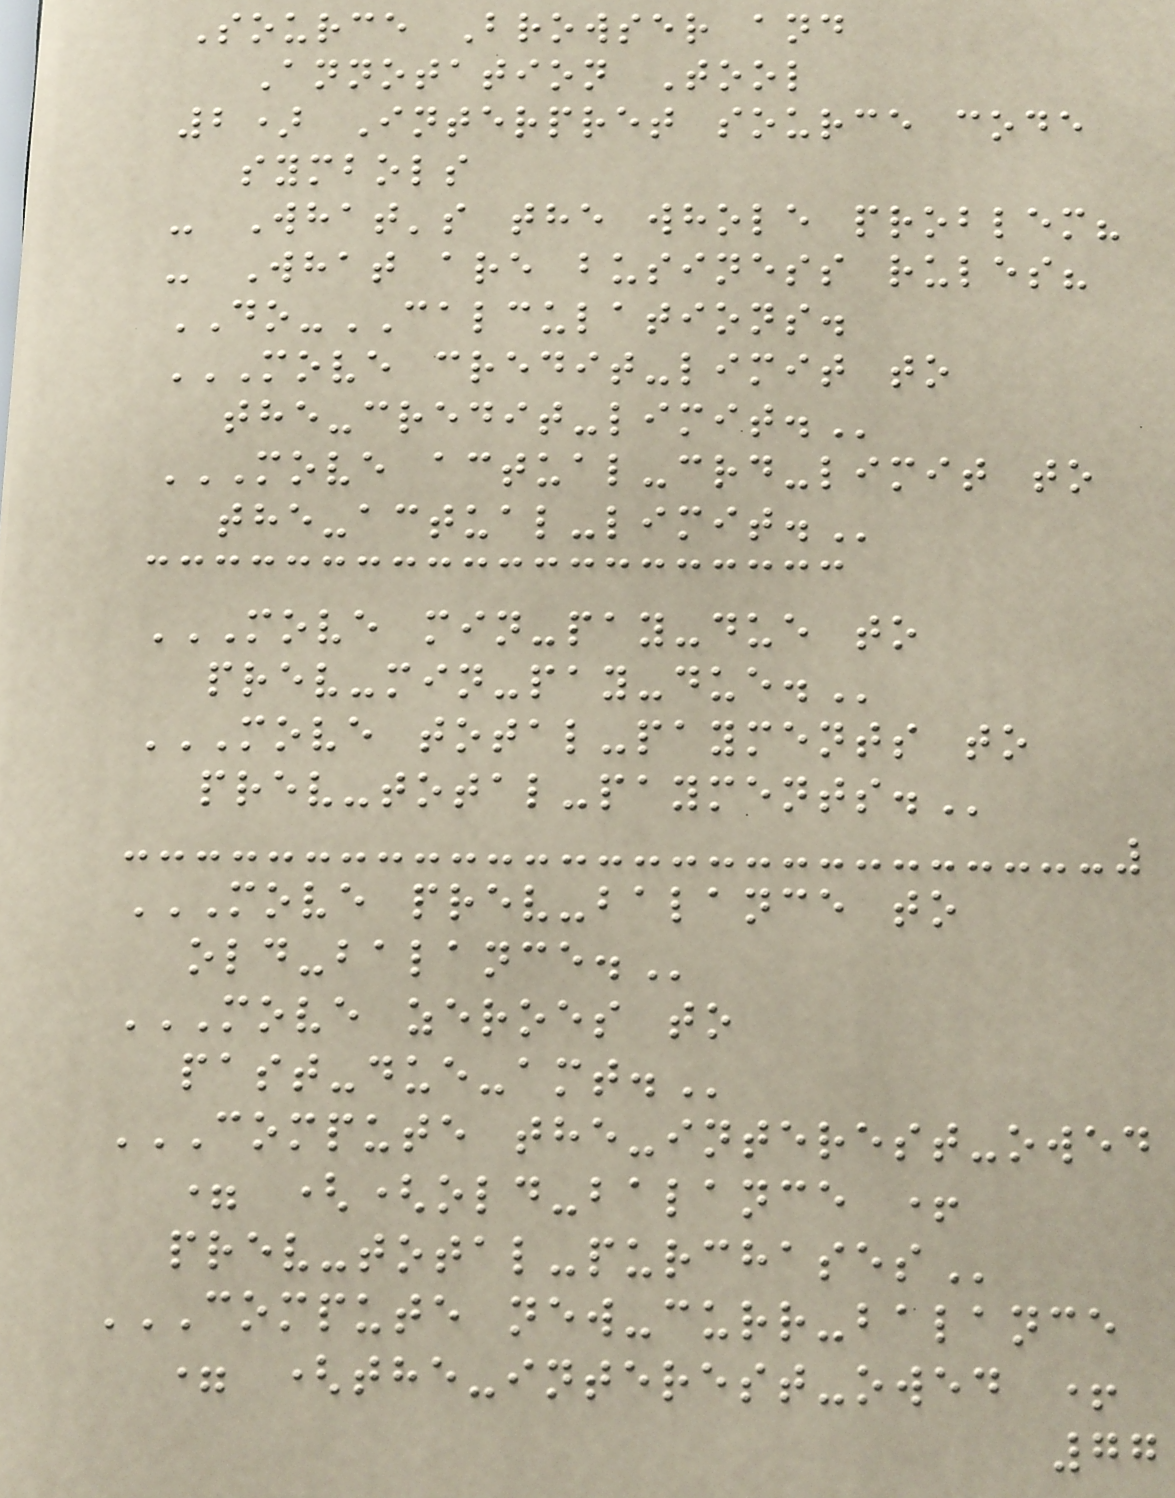Source Browser and
Annotation Tool
2) Interpret source code
symbols
- What's the whole problem?
- What are business rules?
DO-CALCULATIONS.
MOVE CREDIT-LIMIT TO
THE-CREDIT-LIMIT.
MOVE ACTUAL-CRD-LIMIT TO
THE-ACTUAL-LIMIT.
MOVE MIN-PAY-DUE TO
PREV-MIN-PAY-DUE.
MOVE TOTAL-PAYMENTS TO
PREV-TOTAL-PAYMENTS.
MOVE PREV-BALANCE TO
OLD-BALANCE.
MOVE ZEROES TO
PAST-DUE-AMT.
COMPUTE THE-INTEREST-OWED
= ((OLD-BALANCE +
PREV-TOTAL-PURCHASES
COMPUTE NEW-CURR-BALANCE
= (THE-INTEREST-OWED +
77
